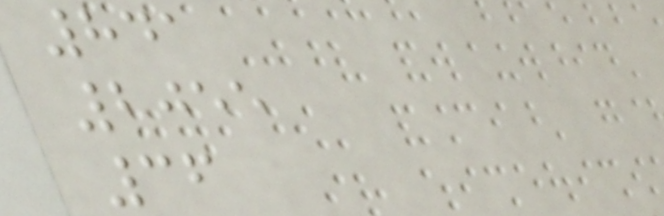841
2055
36
